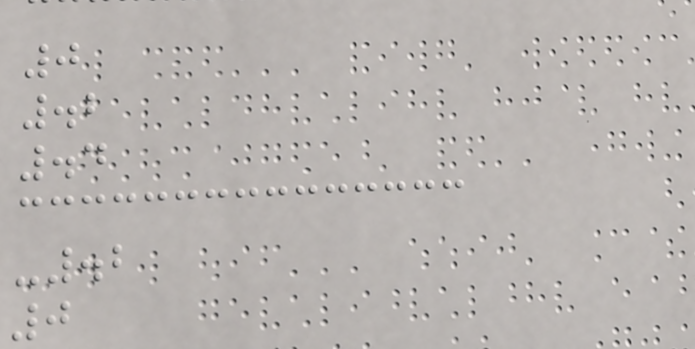0
.2
.4
-.2
0
